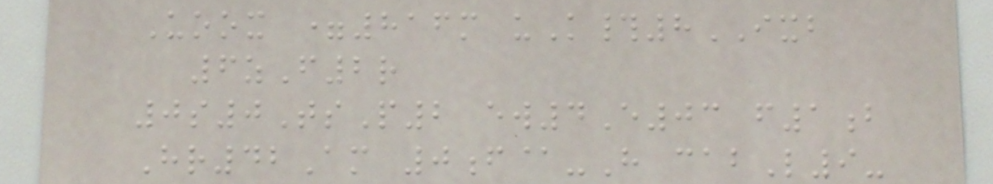Uoox =816m uK#8IXB
6zF2r
0s0TsP2 ew4E03 f1b
Hr42Am 0f@-H cabL9-
